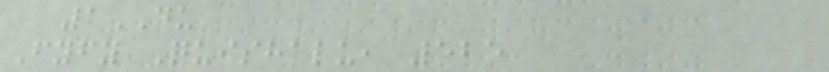1DU
Fyfy Quishalu, 525
